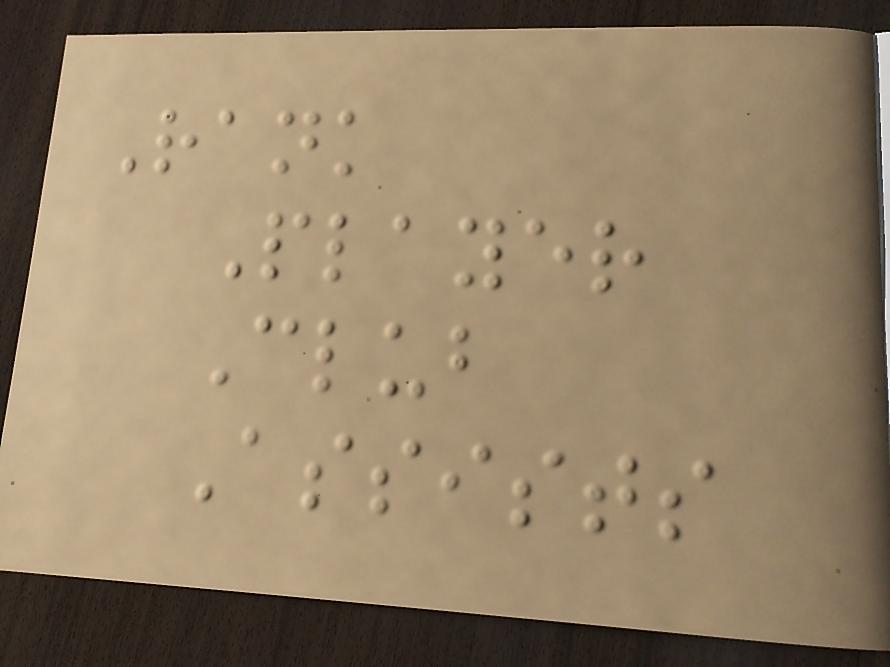Rank
Player
Club
Assists
